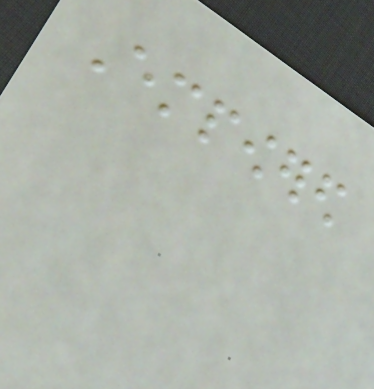Empowered
